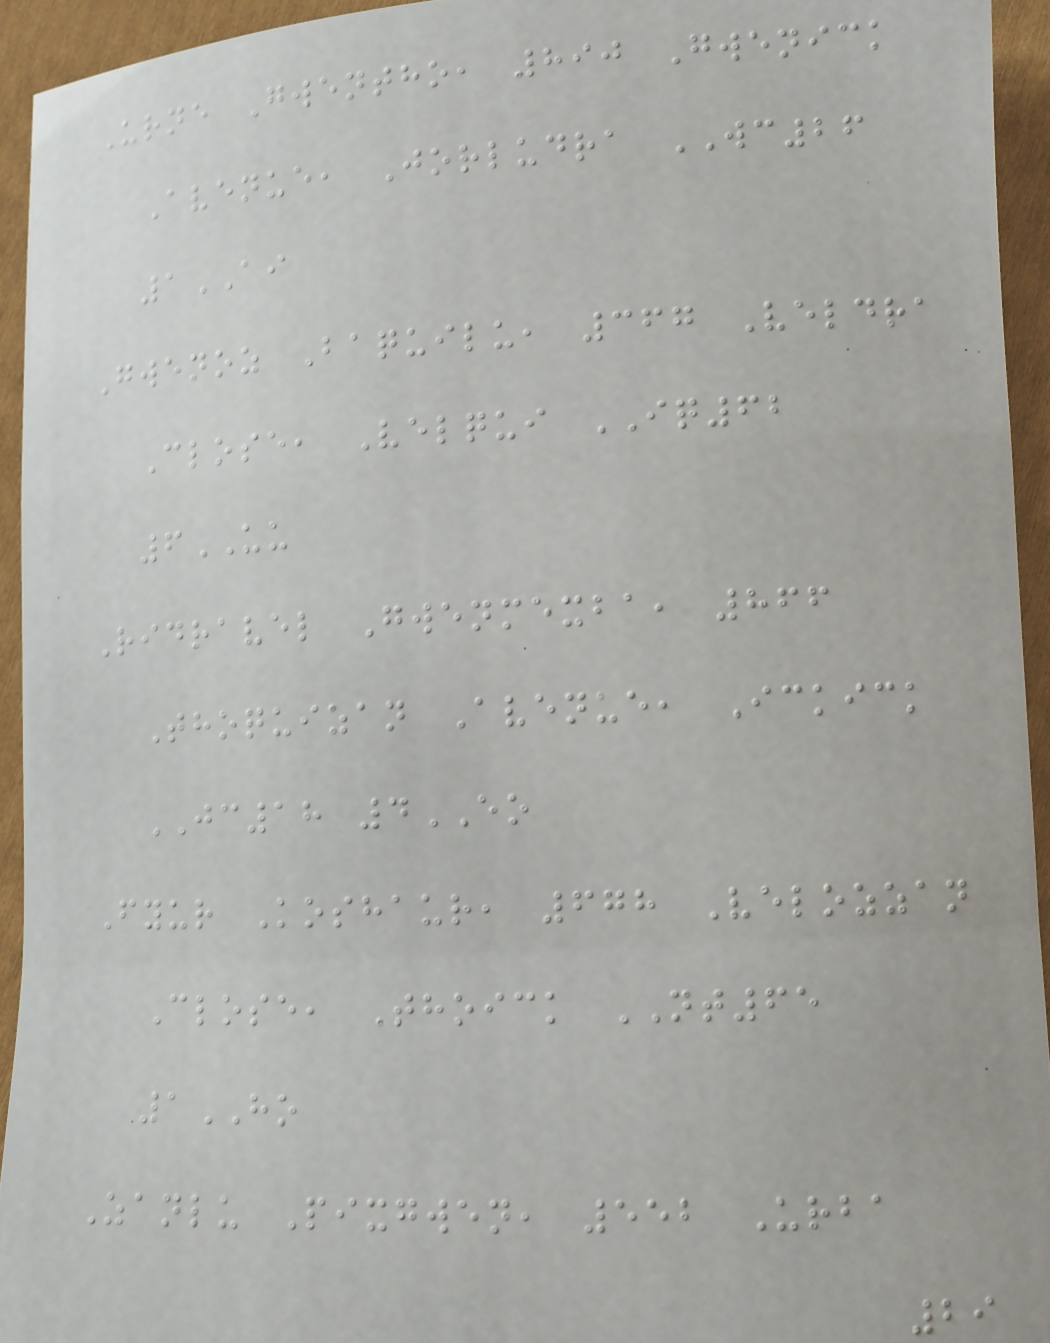Urne Gwentho, 890 Gwenick
Avenue, Jorludra WC26
1AI
Gwenoz Baquilu, 367 Veldra
Close, Velqui IQ62
6UU
Ridravel Gwenmexba, 866
Thoquizan Avenue, Ickick
JC18 4EO
Fyur Koshaur, 678 Velozzan
Close, Thoick NT65
1HO
Zanlu Pixgwen, 552 Urba
29
